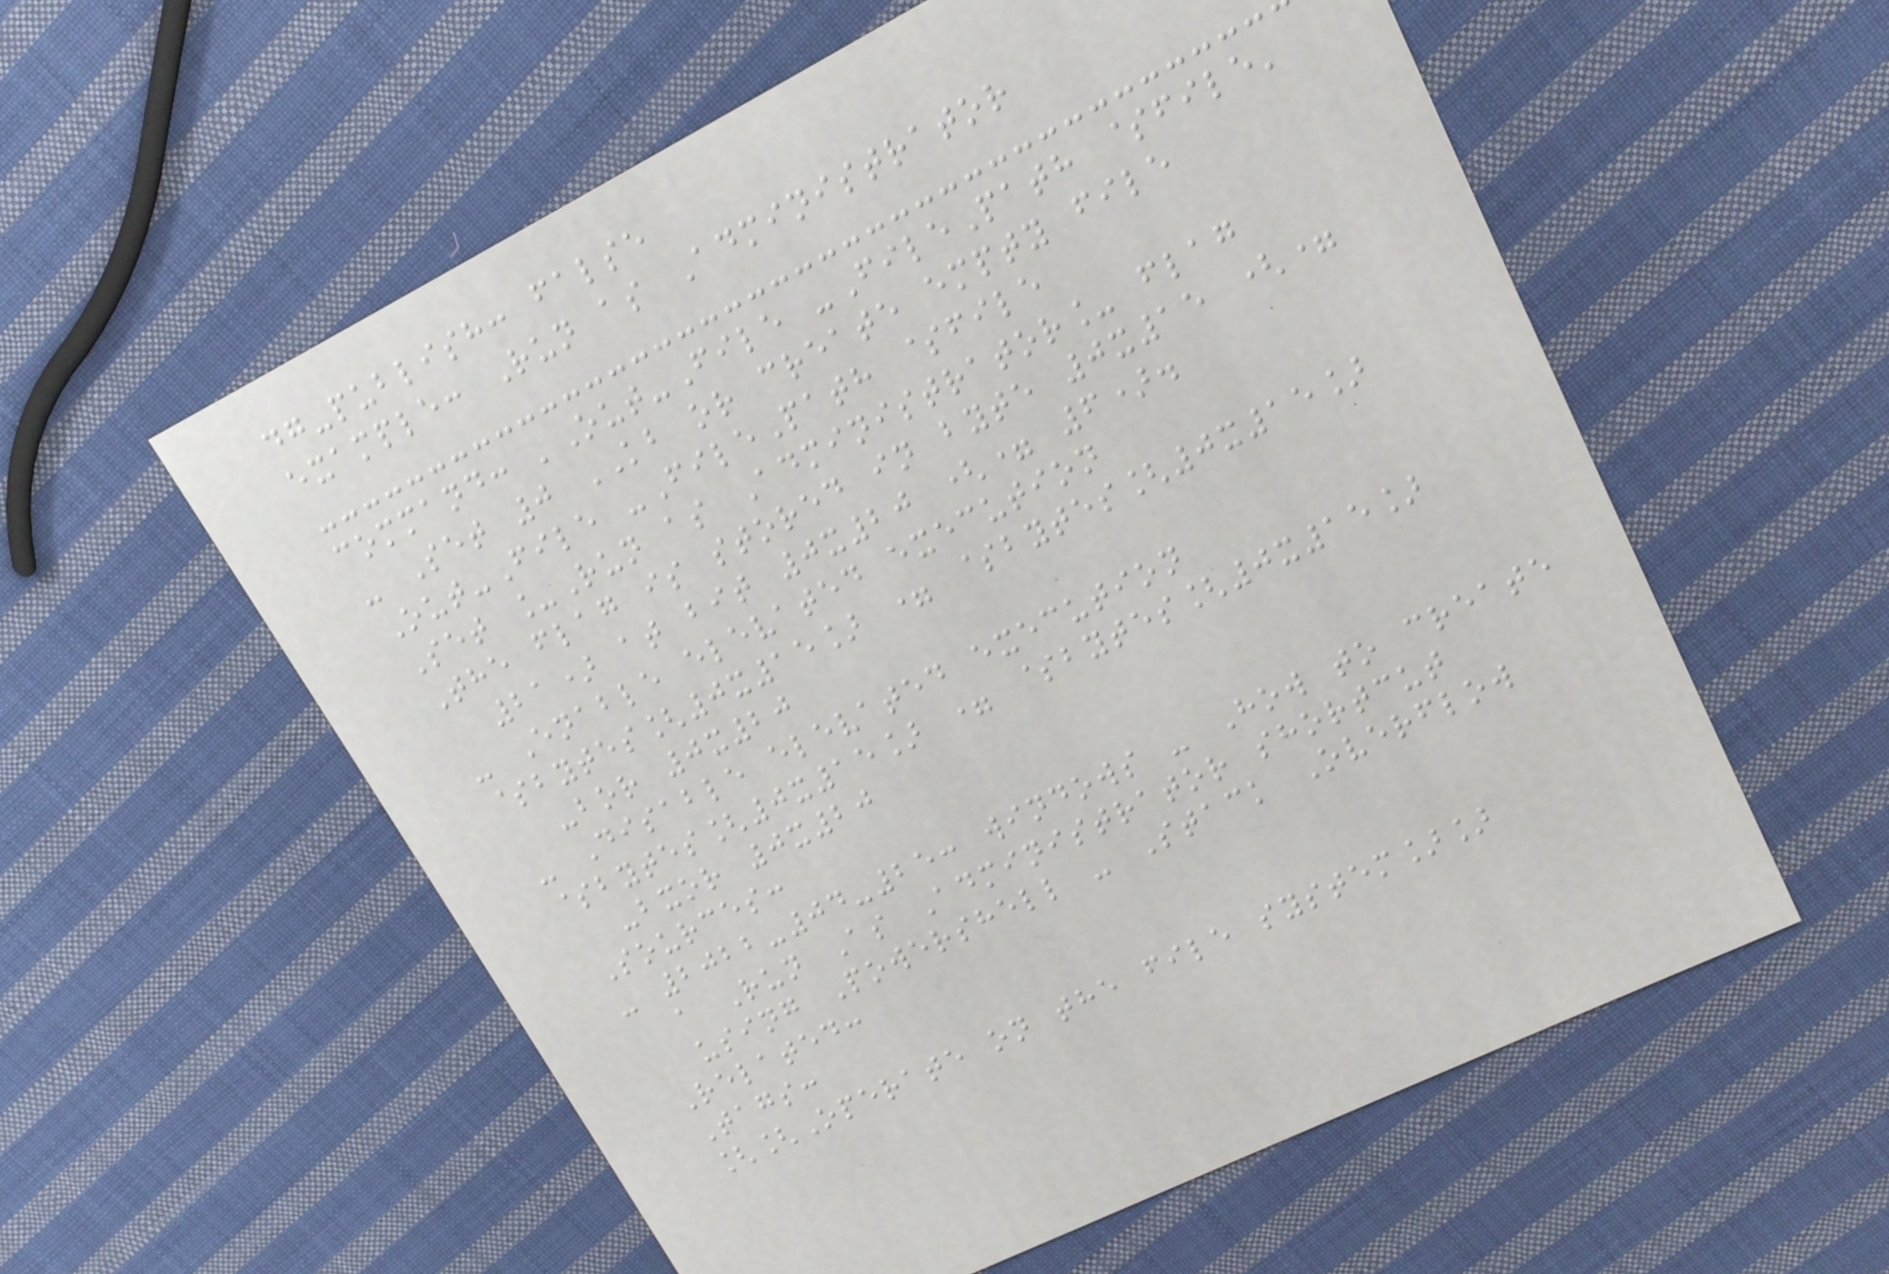dg-publish: false
example: Run as Administrator
command: 'Out-File -FilePath $file'
- Set 0 KB or create empty file
Out-File -FilePath $file
Set _Run as Administrator_ flag
The flag is stored in byte 0x15 (=
21) at bit 0x20 (= 6).
- Enable elevated execution
$bytes[0x15] = $bytes[0x15]
-bor 0x20
- Disable elevated execution
$bytes[0x15] = $bytes[0x15]
-bxor 0x20
Sources:
- 2022-04-25: windows - How to create
a Run As Administrator shortcut
using Powershell - Stack Overflow
Related:
Tags:
[[Operate on the file system]]
